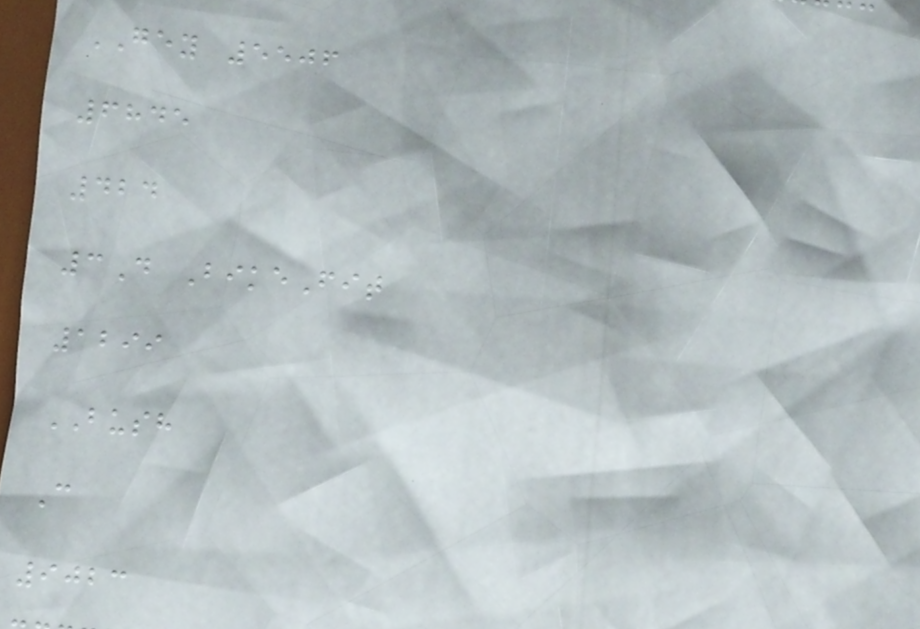GEY 5506
6845
424
3D BikeFit
1299
BUSH
C
9023
